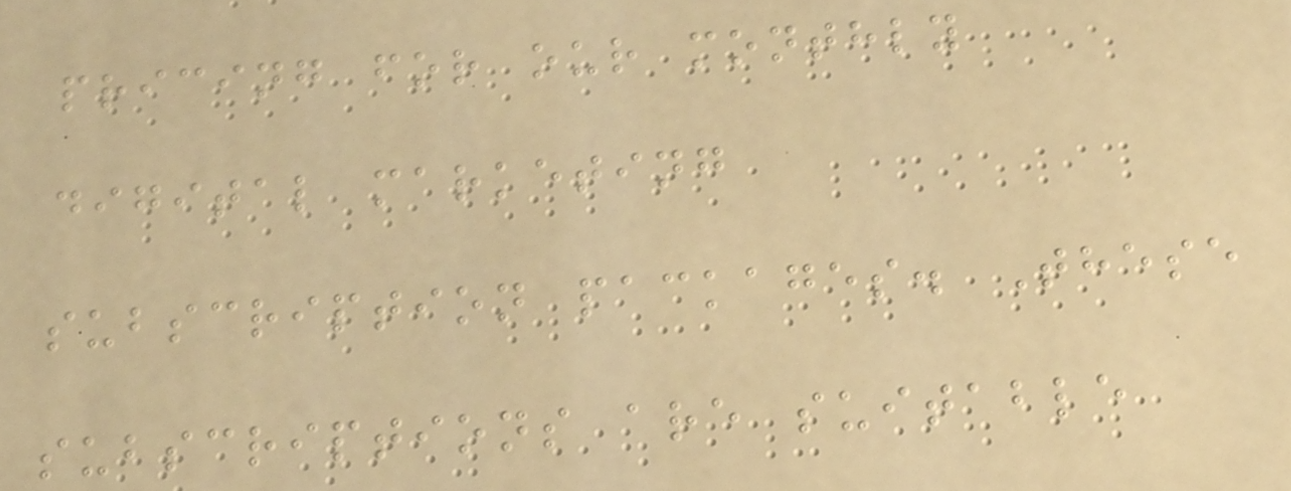pricing for our monthly
digital marketing
subscription packages. These
subscriptions are suitable
